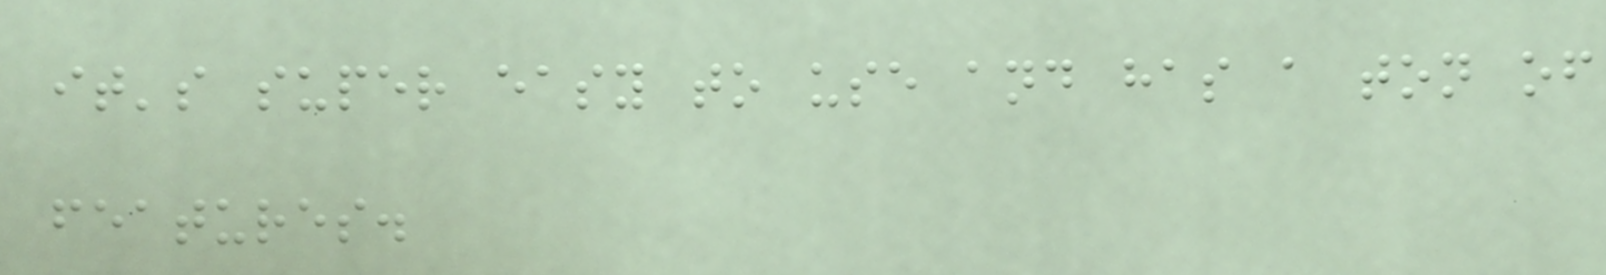it's super easy to use and has a ton of
features.
